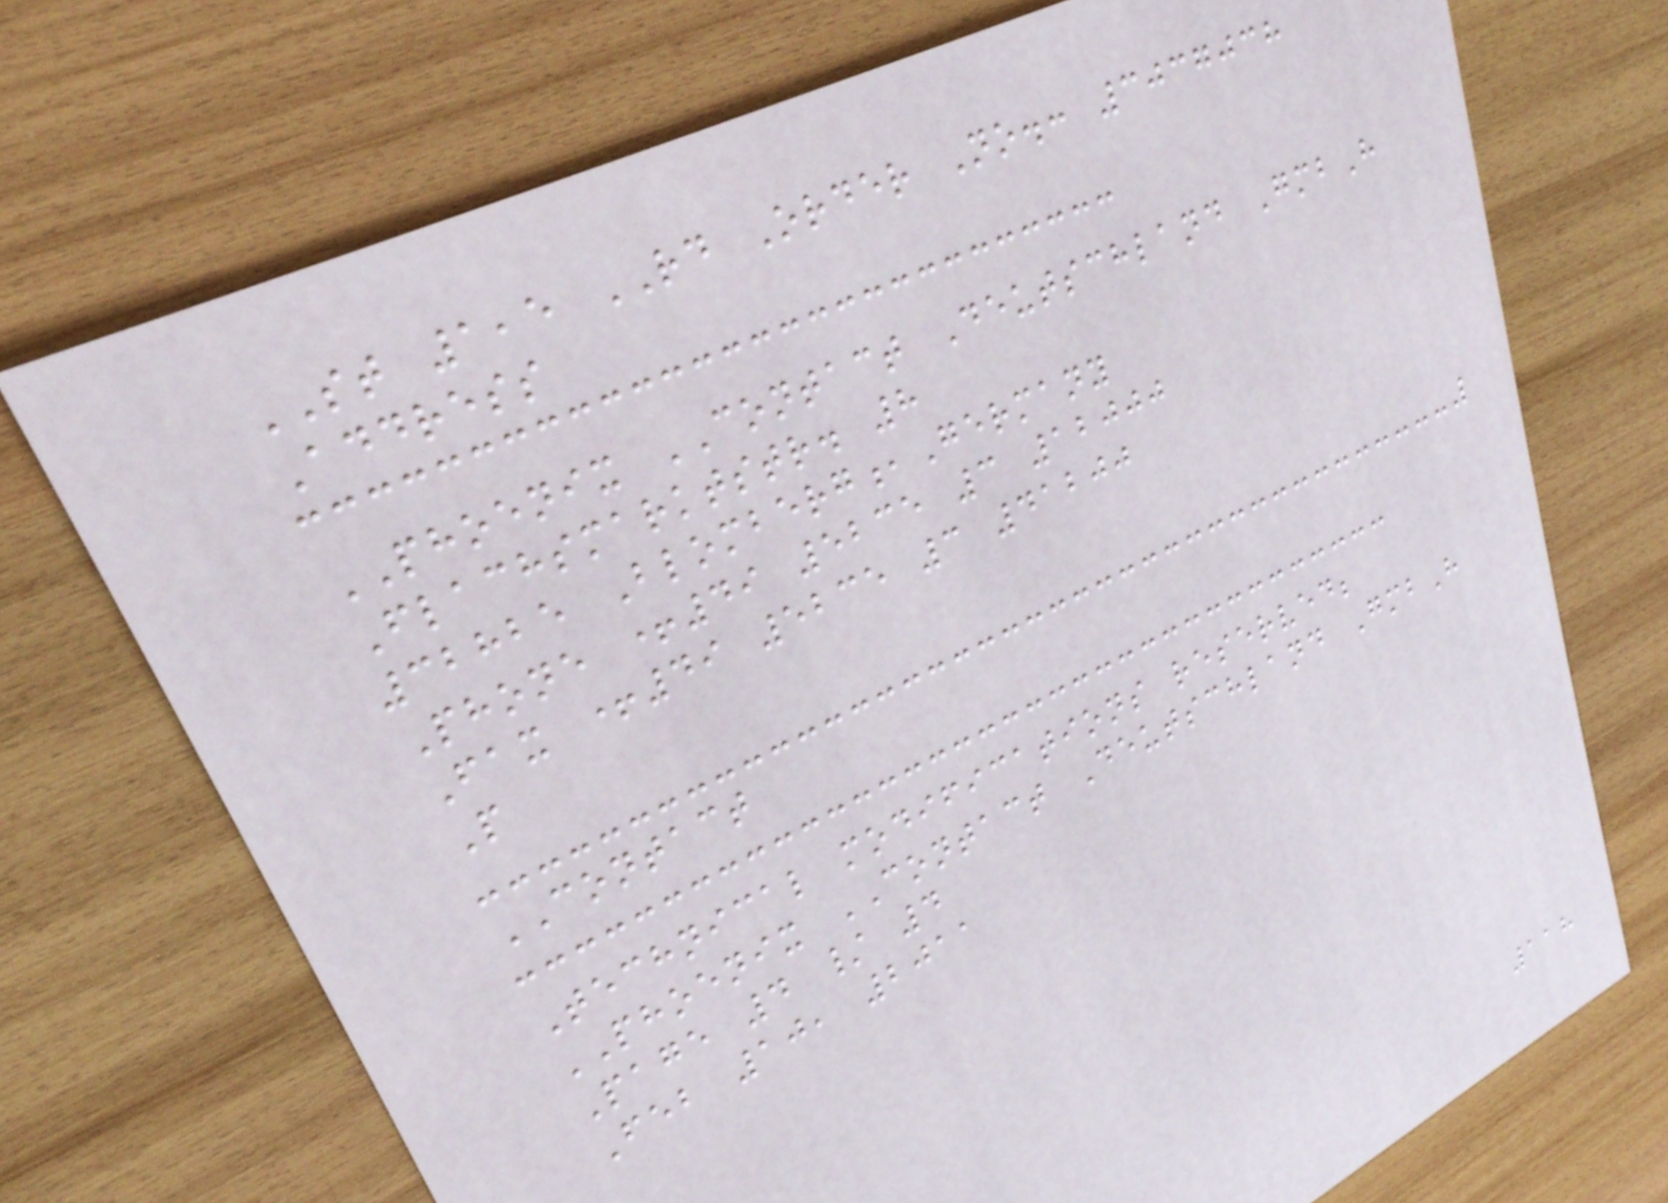ST 1,5 RD Order No.: 3037038
Address
PHOENIX CONTACT Deutschland GmbH
Flachsmarktstr. 8
32825 Blomberg,Germany
Phone +49 5235 3 12000
Fax +49 5235 3 41200
P
CONTACT
Technical modifications reserved;
PHOENIX CONTACT Deutschland GmbH
Page 4 / 4
Feb 10, 2011
118
